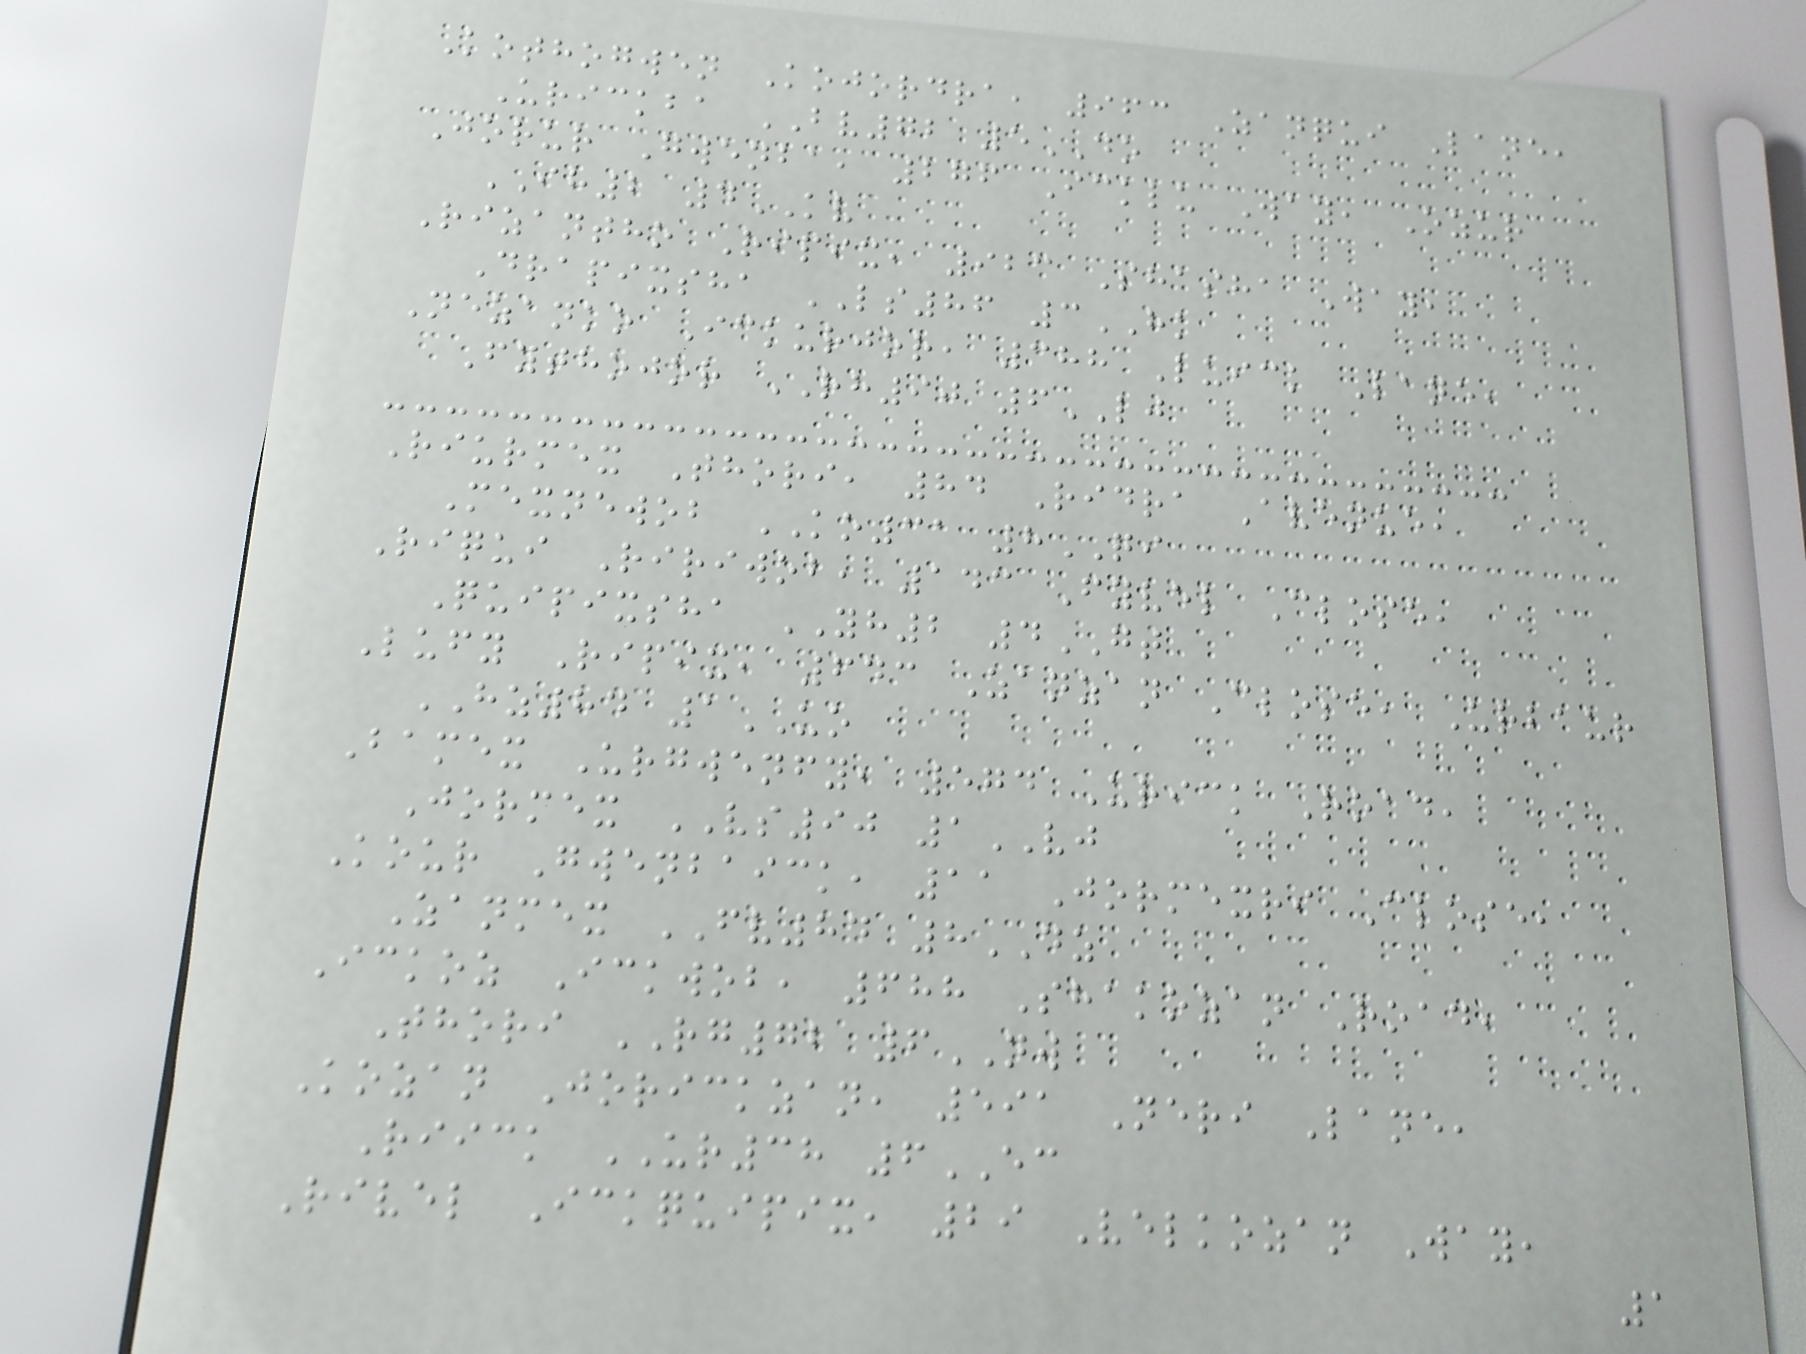Kothogwen Kojordra, 963 Zanqui Lane,
Urickba BV72 5DO
Jorur Gwenba, 276 Icklu Way, Ozur
IH2 4KV
Rizantho Ripix, 923 Shasha Way,
Drapixsha LS86 3HK
Nezanko Ickurjor, 388 Luick Lane,
Fythojor RH90 6LJ
Riurmex Thori, 84 Ridra Avenue,
Mexnewob KO31 8QI
Riqui Ririwob, 143 Fyvel Close,
Quipixsha YH2 4GT
Lufy Ripix, 643 Zanzan Close, Urbaur
HZ84 1UO
Bamex Urgwenfy, 574 Urick Road,
Jormex VS90 1VJ
Kour Gwenbaick, 11 Jormexri Close,
Zanmex FV84 8DZ
Ickoz Ickwob, 688 Shakozan Road,
Thori RG72 6NW
Kozan Jorickzan, 591 Neri Lane,
Riick UR38 6EC
Rivel Ickquipix, 29 Velkozan Way,
1
